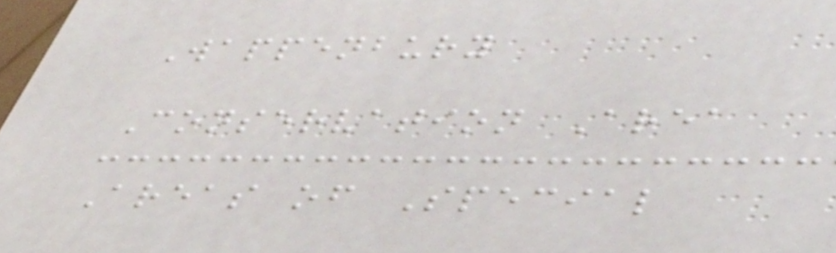Wappenbury
Conservation Area
Areas of Special
